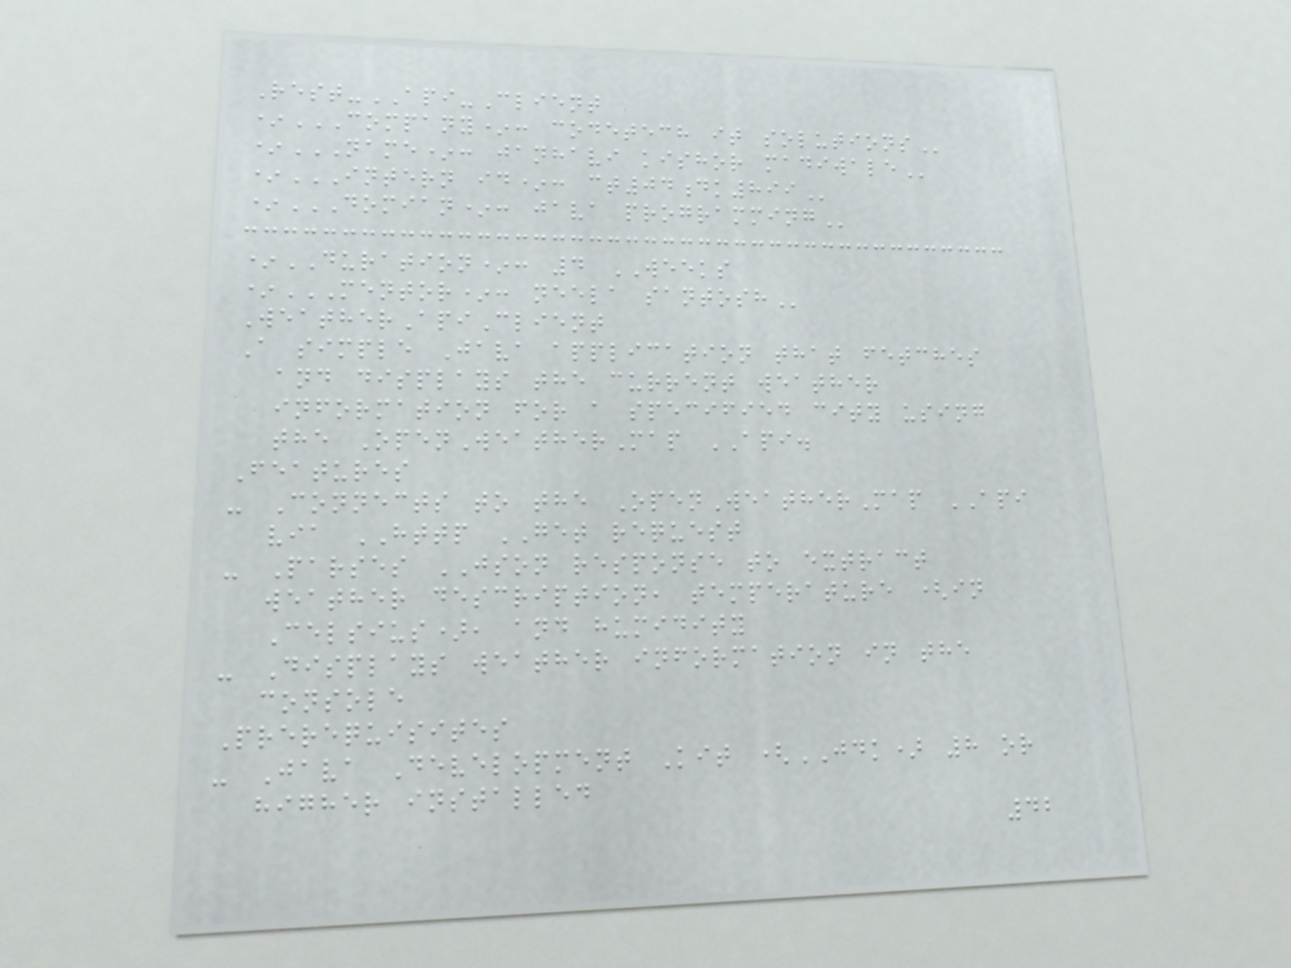Rest-API-Client
*COMPANY*: CODETECH IT SOLUTIONS
*NAME*: JANHAVI KISHOR MADIWALE
*INTERN ID*: CT04DK899
*DOMIAN*: JAVA PROGRAMMING
*DURATION*: 4 WEEKS
*MENTOR*: NEELA SANTOSH
WeatherApiClient
A simple Java application that fetches
and displays the current weather
information for a specified city using
the OpenWeatherMap API.
Features
- Connects to the OpenWeatherMap API
via HTTP GET request
- Parses JSON response to extract
weather description, temperature (in
Celsius), and humidity
- Displays weather information in the
console
Prerequisites
- Java Development Kit (JDK) 8 or
higher installed
42
